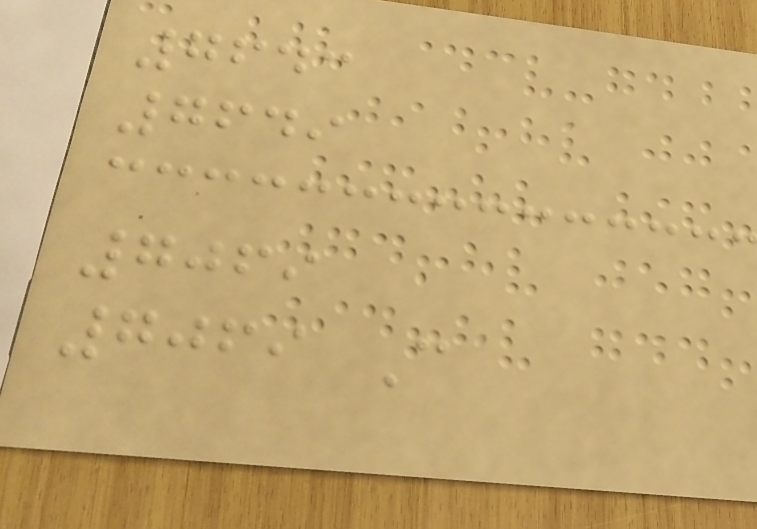7643
7649
7069
7069 C
